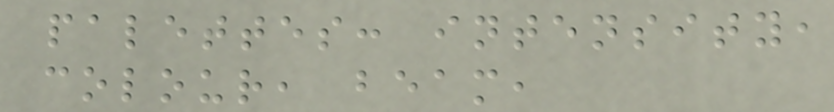palettes: intensity,
colour, beam,
